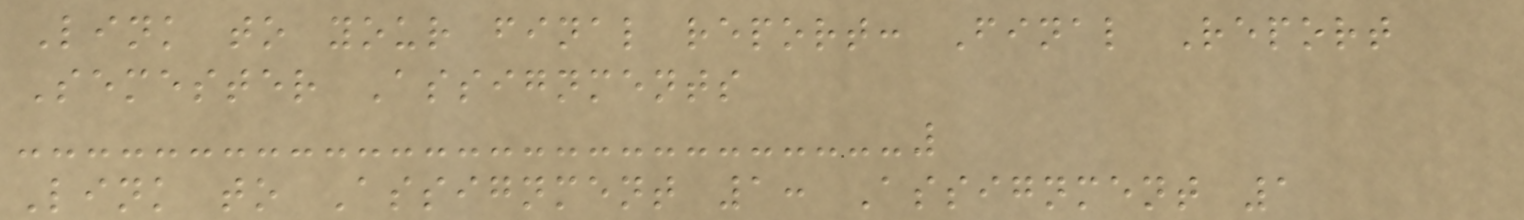Link to your final report: Final Report
Semester Assignments
Link to Assignment 1: Assignment 1
